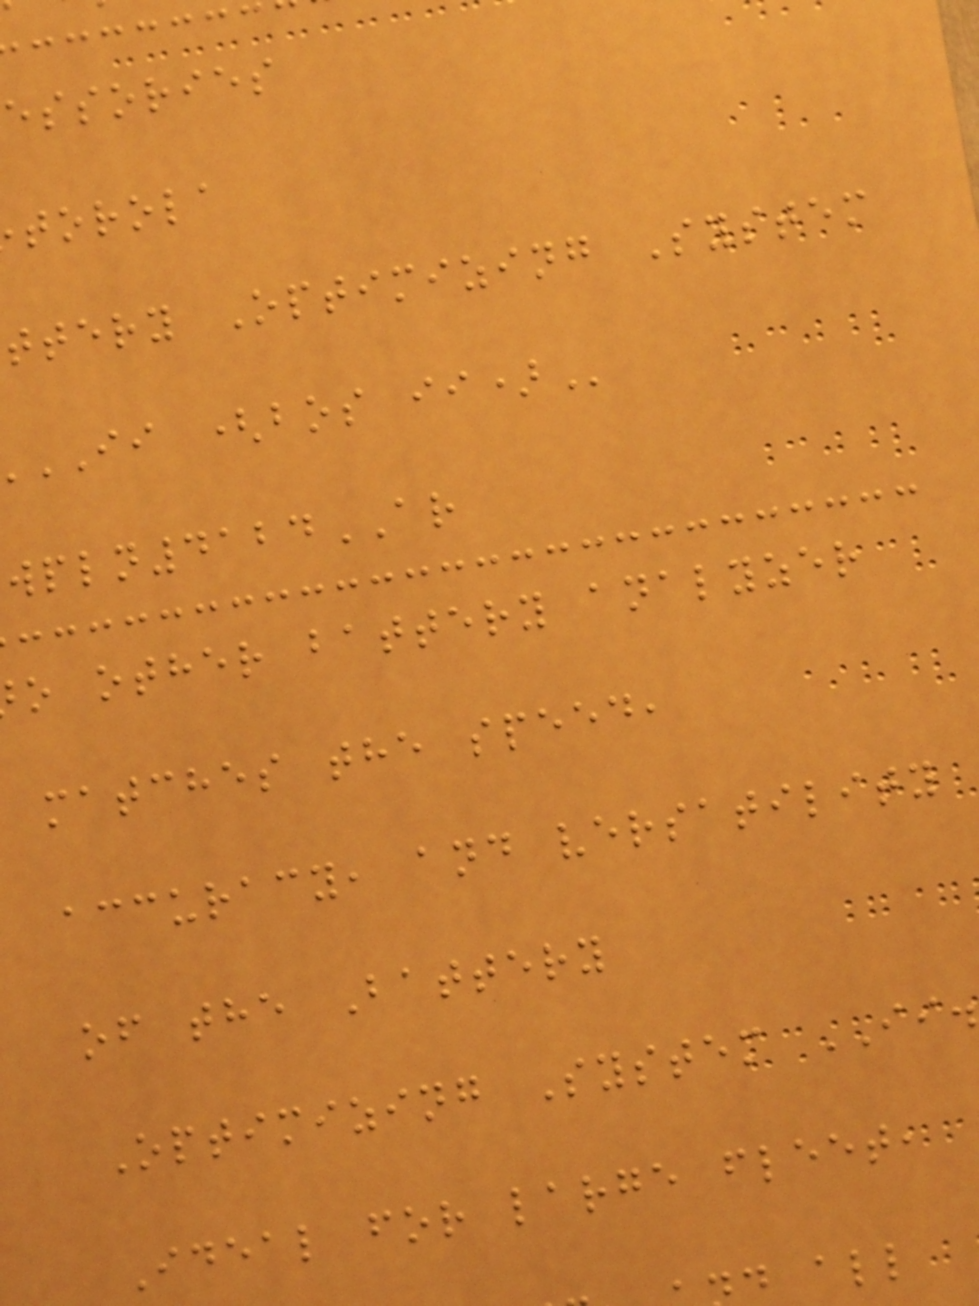essories
torola
ttery Optimizing System
II (bos
4124AR
o other battery analyzer
matches the speed,
accuracy, and versatility
of the Battery
Optimizing System II.
Ideal for large fleet,
